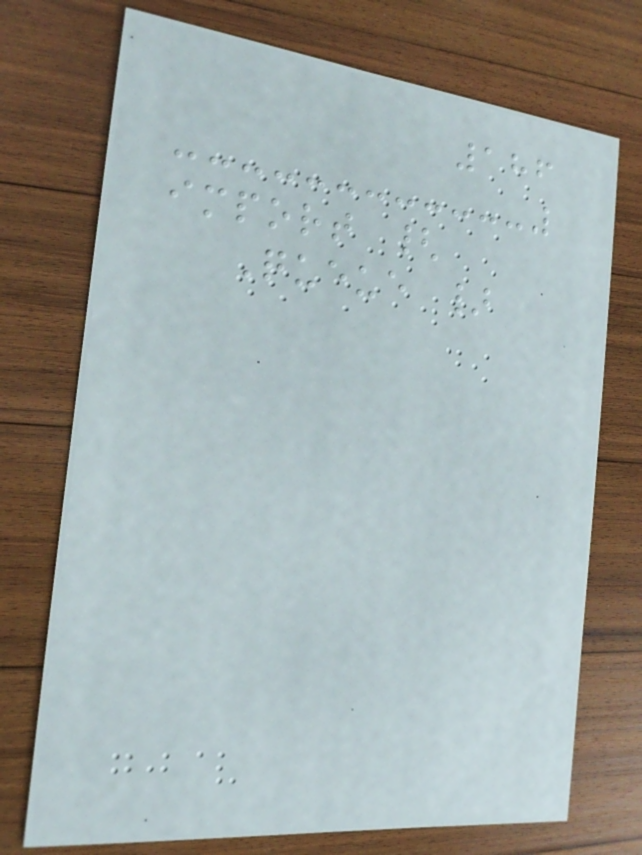186
import {
Queue }
